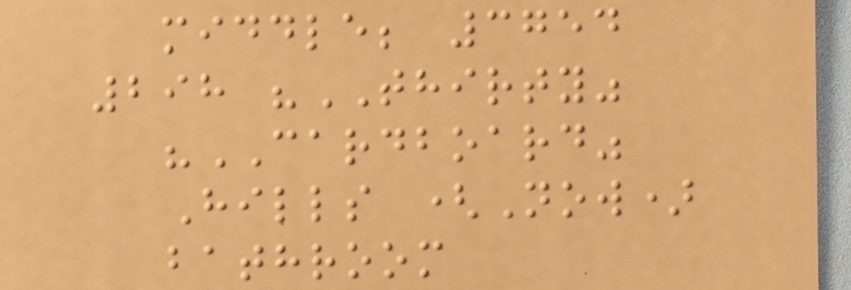middle; 3754
298 "THIRTY"
"CARDBOARD"
Hills (Now)
bathroom
